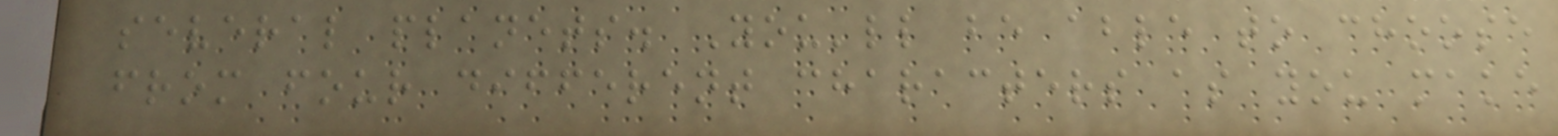several planets. You'll be able to choose
from four different characters as you make
